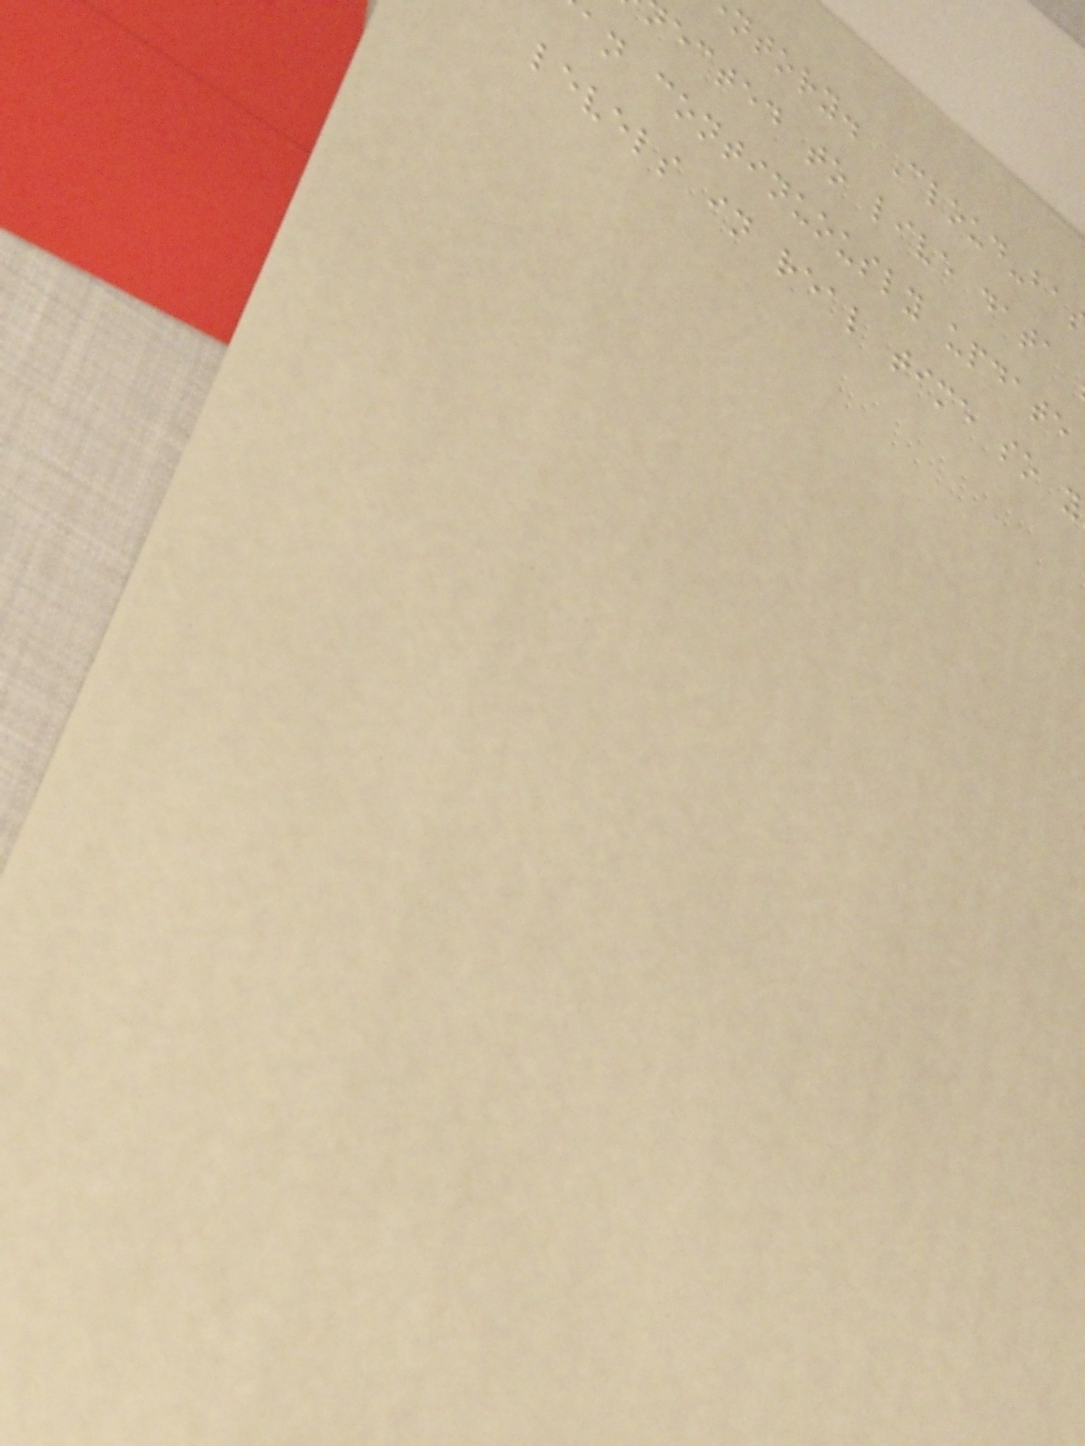ntory. Cloud-ba
ected to live data
an continuously update
levels in real time so y
